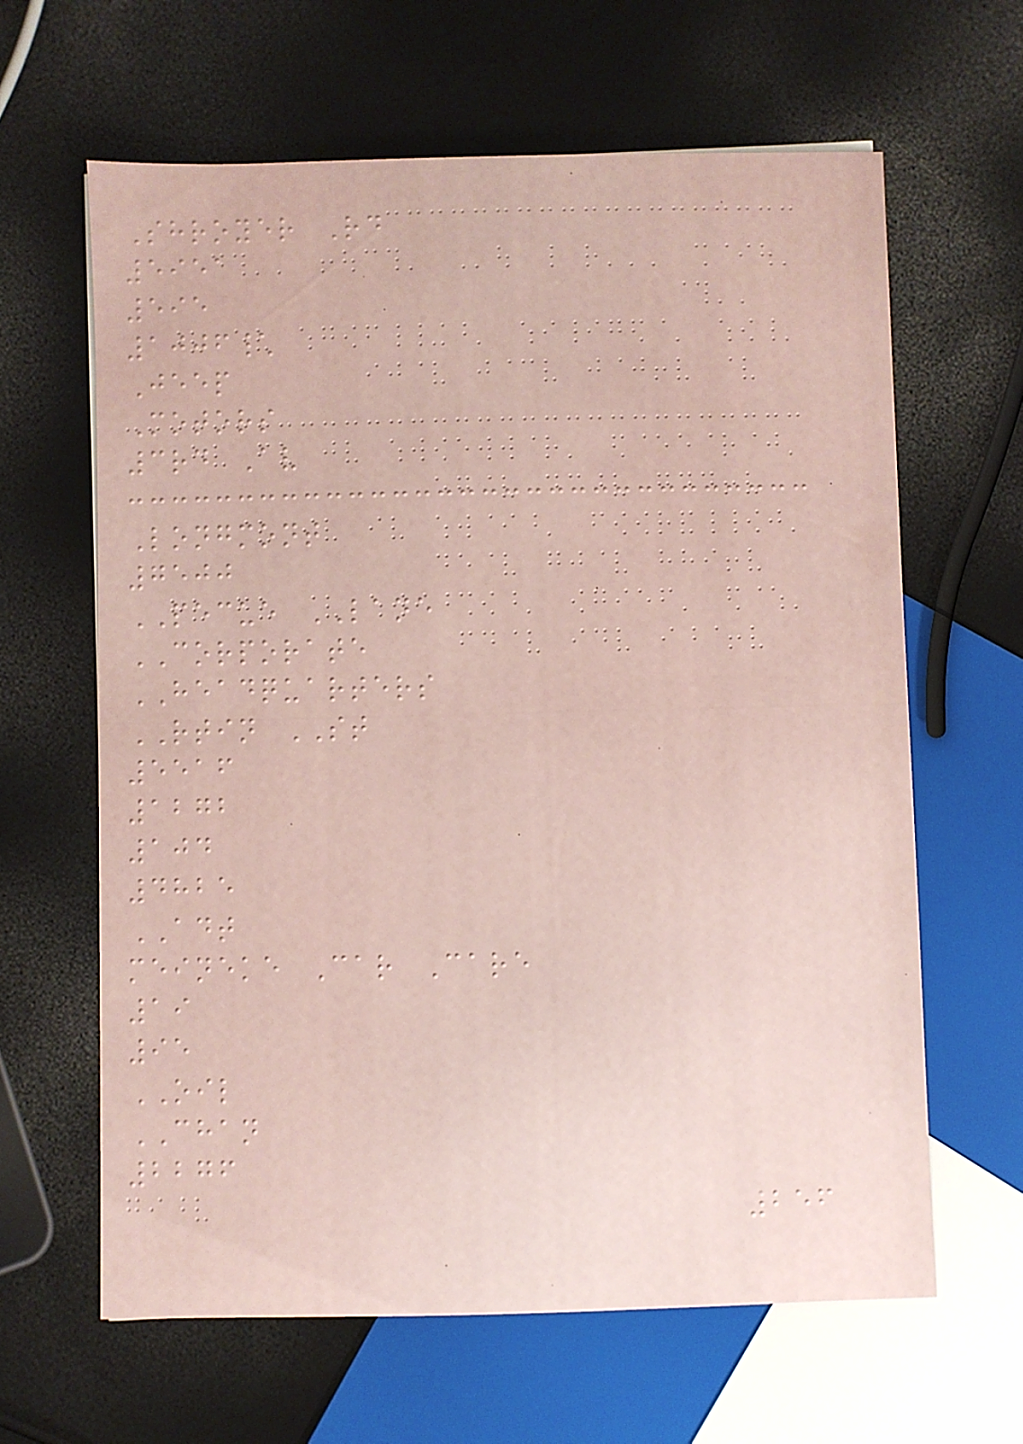Shroyer Rd
5951
595
1006\
Jeep
Motors
3rd Av
Longmont
7500
PECUE LANE
CORPORATE
HEADQUARTERS
RTIN ST
5516
1272
104
4825
ADT
meineke Car Care
19
95
OIL
CHAN
2276
256
